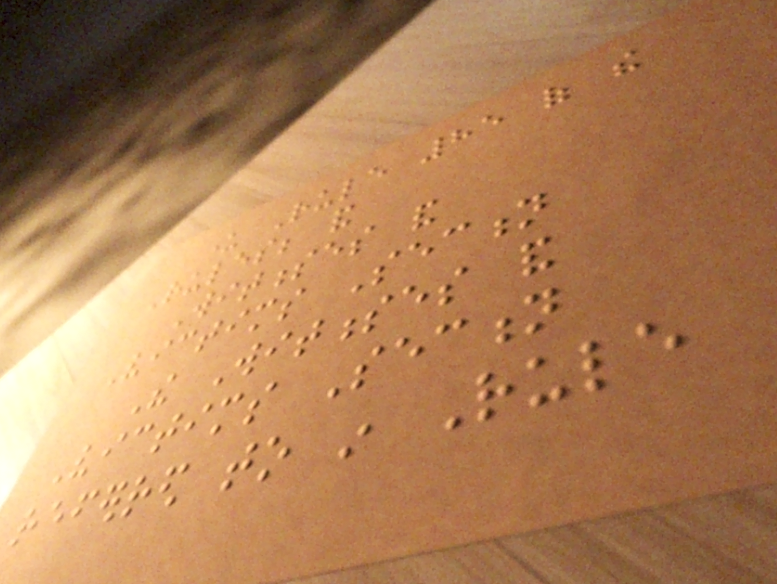under Rule 85 of the
Rules; and
Witnesses and
Victims Section
The Witnesses and
Victims Section
referred to in Rule
